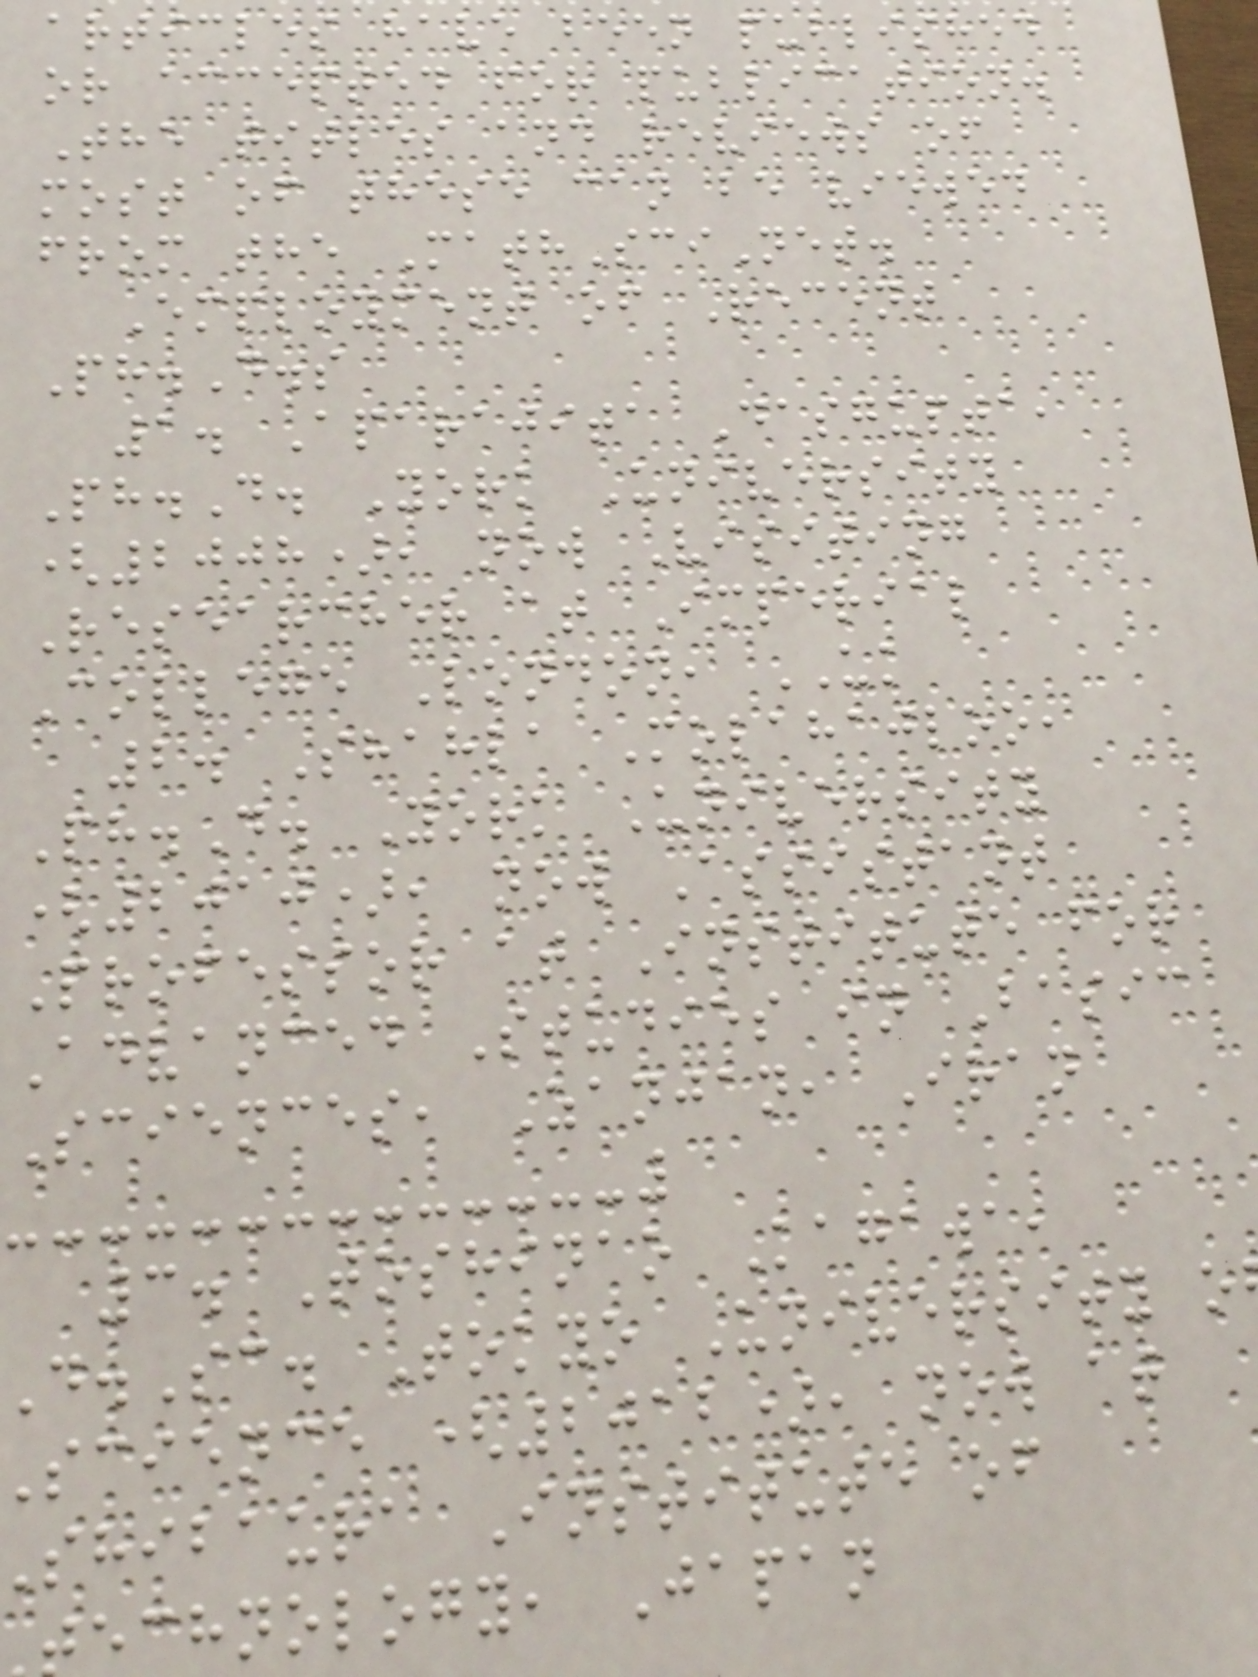articles have been published
or accepted for publication.
The titles and reviews of
most of these can be viewed
from the MathSciNet.
Employment of Recent
Ph.D.s
1. Aparajita Dasgupta,
Ph.D. York University
(2008), now Visiting
Researcher at Imperial
College London, UK
2. Shahla Molahajloo,
Ph.D. York University
(2010), now Assistant
Professor at Institute for
Advanced Studies in Basic
Sciences, Zanjan, Iran
3. Toshinao Kagawa,
.Sc. Tokyo University o
science (2012), now at
shibaura Institute of
echnology, Japan
